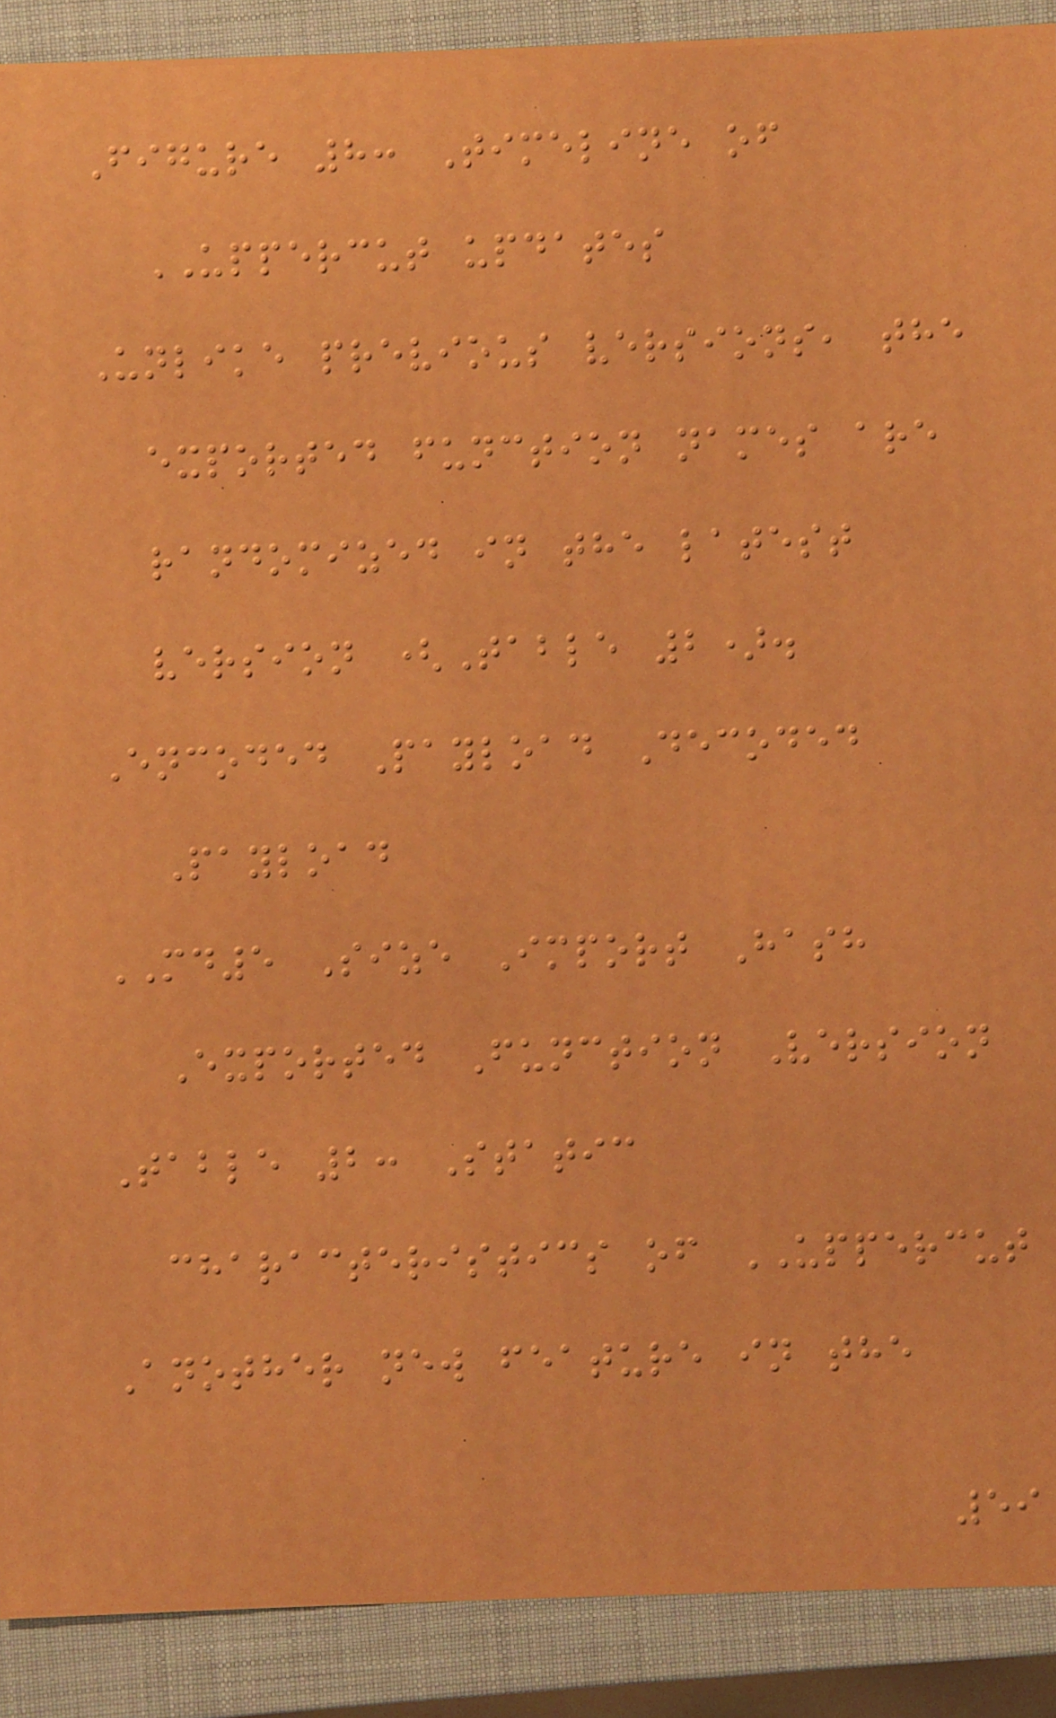Figure 8: Timeline of
UPPERCUT updates
Unlike previous versions, the
exported function names are
randomized in the latest
version (Table 2).
Encoded Payload Decoded
Payload
MD5 Size Import Hash
Exported Function Version
Table 2: Static
characteristics of UPPERCUT
Another new feature in the
59
